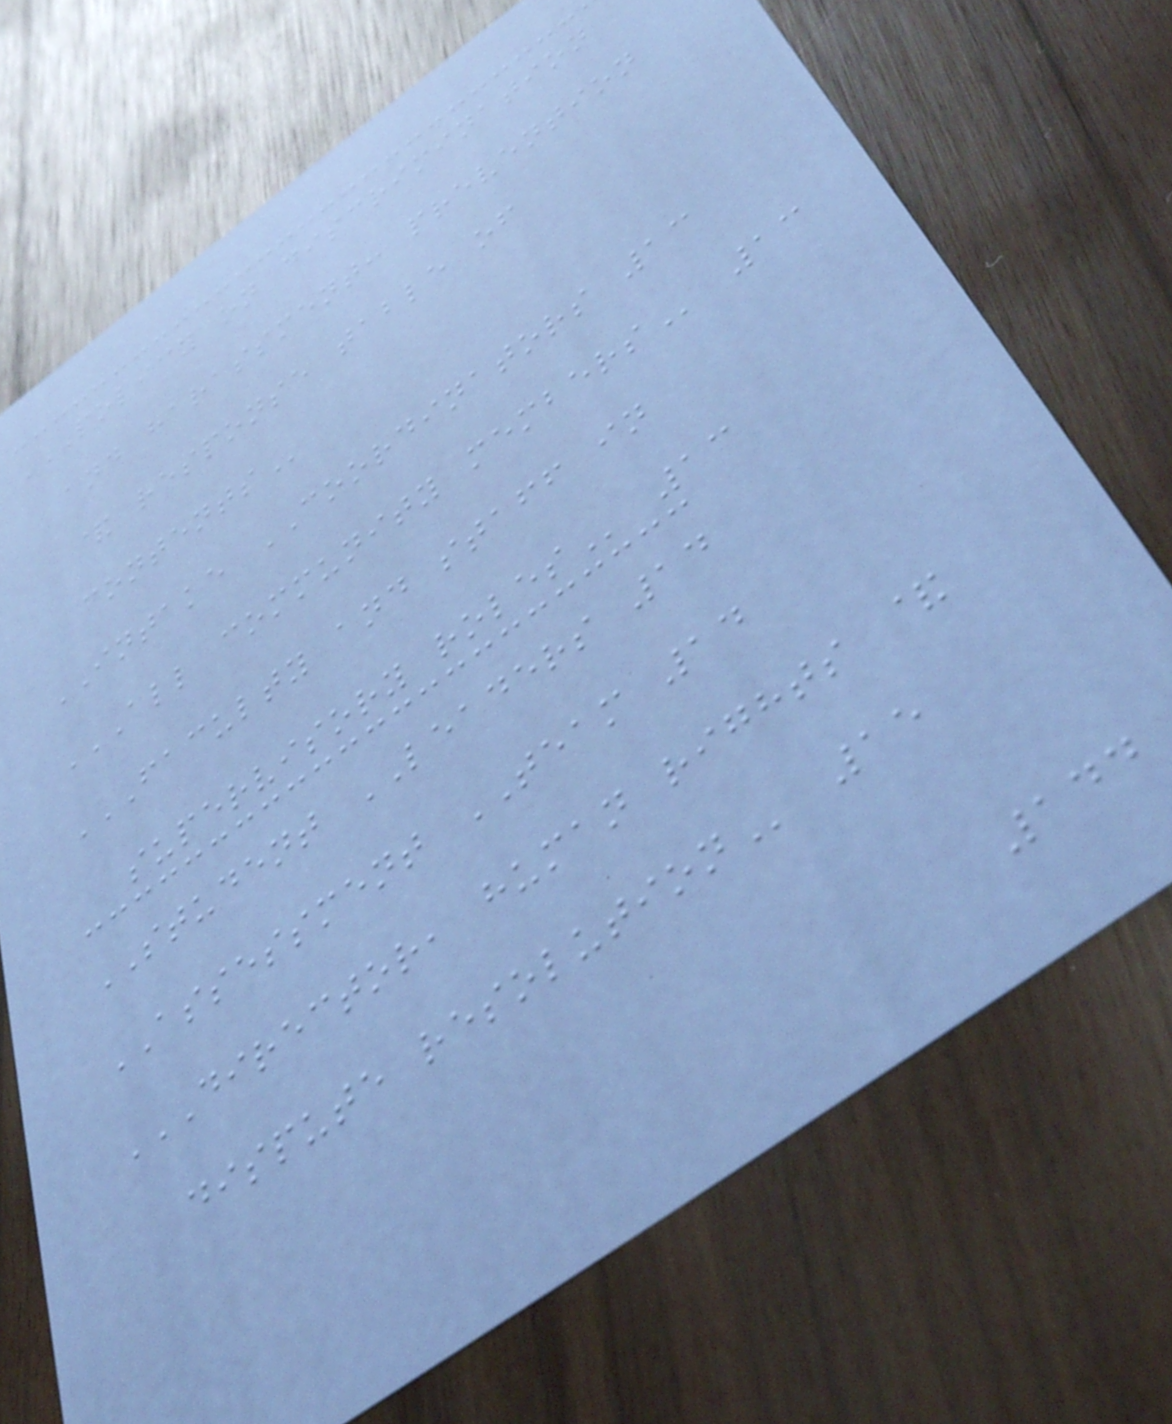POLICY ON DISCRIMINATION
AND HARASSMENT: PREVENTION
& RESPONSE TABLE OF
CONTENTS
INTAKE COORDINATORS 13
ALL COMMUNITY MEMBERS 13
FACULTY AND STAFF IN
SUPERVISORY ROLES 13
STUDENT LEADERS 14
ASSESSMENT TEAM 14
DIRECTOR, HUMAN RIGHTS &
DISPUTE RESOLUTION 15
144
